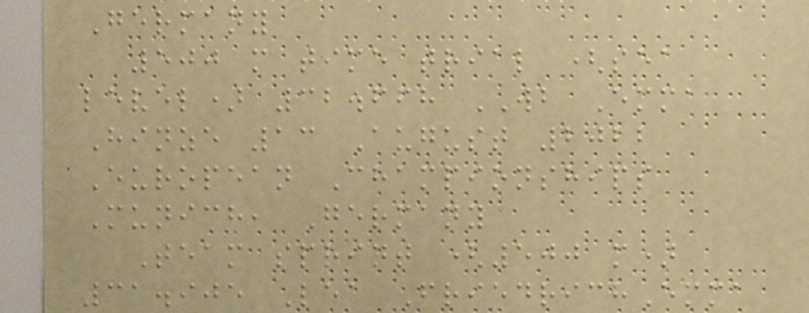Germany
500 m time trial (sea
level) 32.668 WB Emma
Hinze 13 August 2022
European Championships
Munich, Germany
Team sprint (500 m)
31.905 Lea FriedrichEmma
